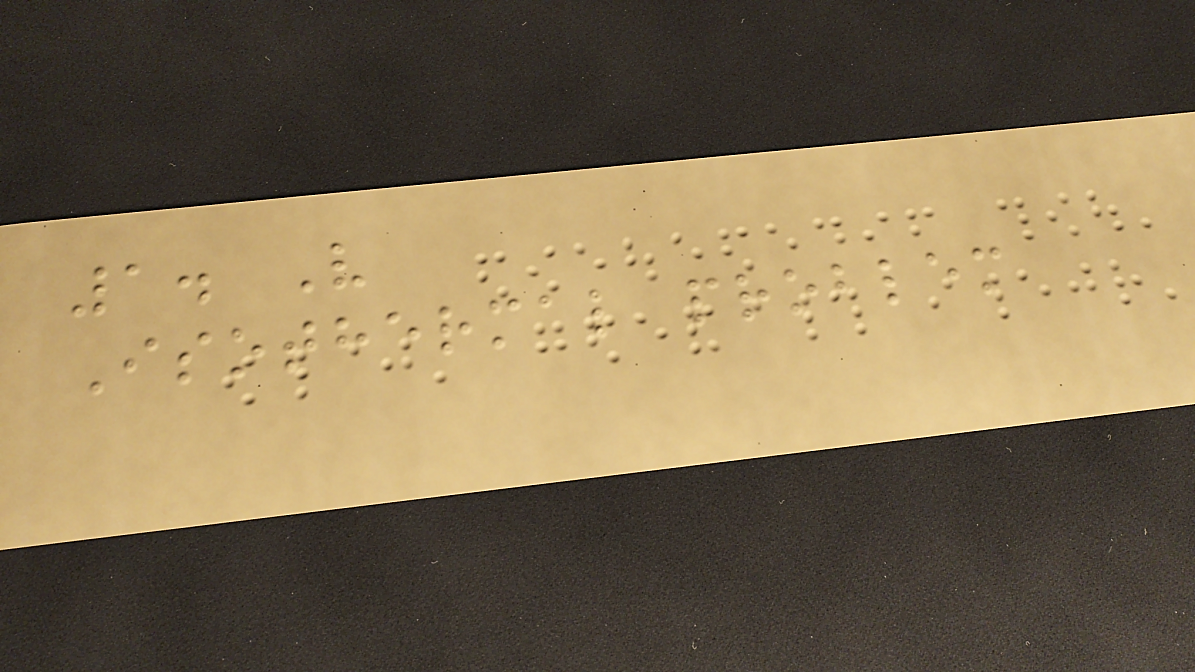1. V
Isothermal problem
